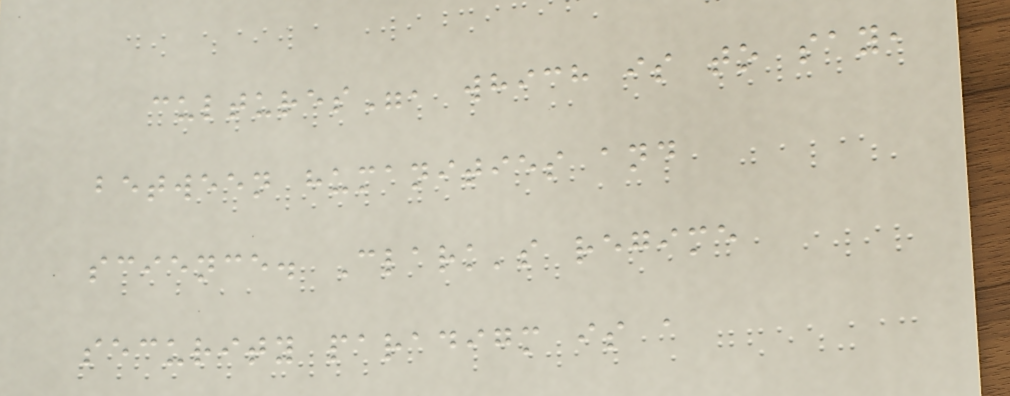cultures", which is to say,
between humanities and
science. Clark's regime
security paradigm is a
